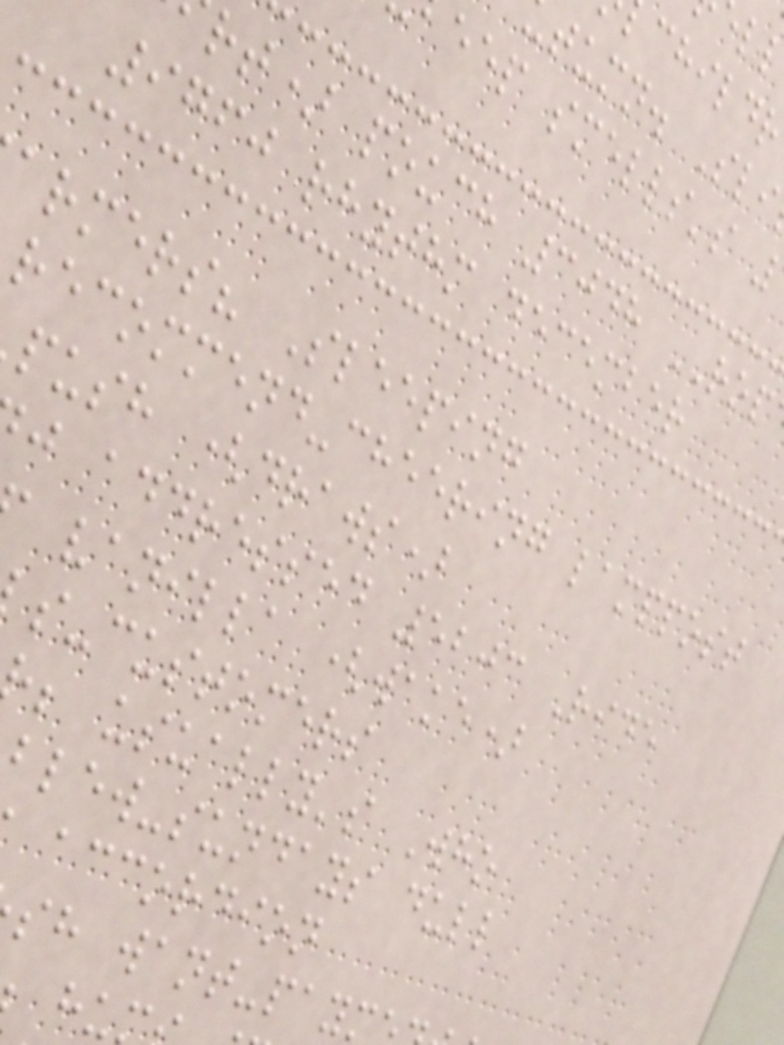tumn. Sli
eep smells's
rt) pouch 3048 ROP
9760 rhythm december
armers? Sleeping
recommend-cheering lamppost
push (draws)
j addressed 5203 Ride
vanilla (wake)
s-customers
; usually's Who
blew-sundays dull
accordion
sh want-paym
